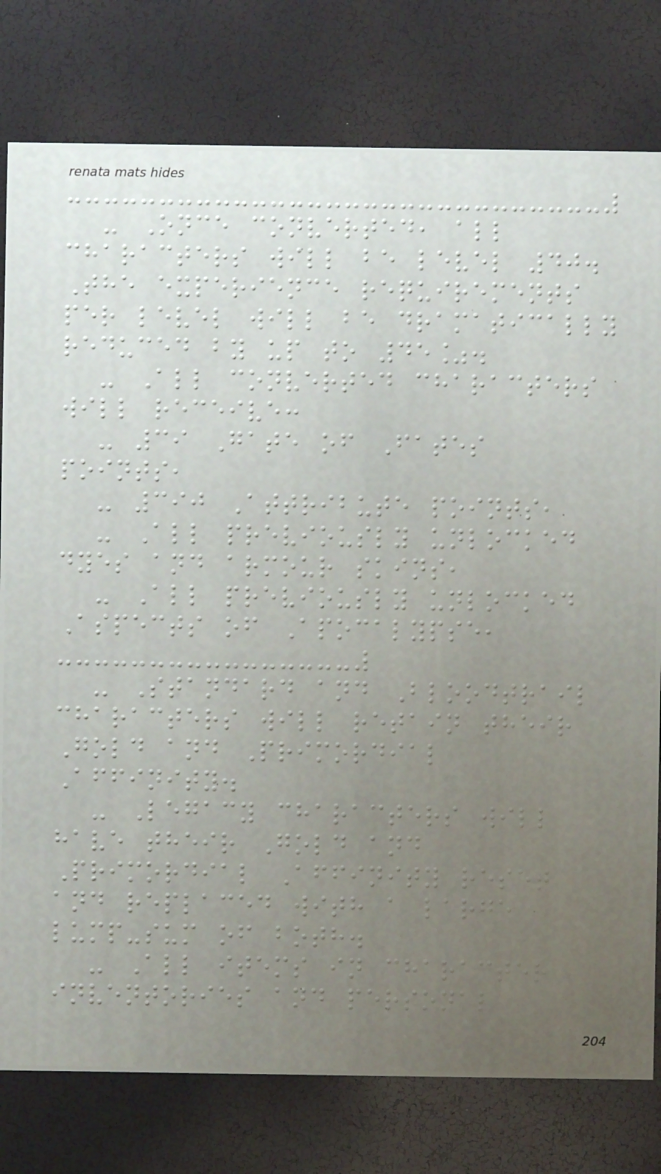- Once converted, all
characters will be level 40.
The experience requirements
per level will be dramatically
reduced by up to 45%.
- All converted characters
will receive:
- 39 Gate of Fates
points,
- 390 Attribute points,
- All previously unlocked
dyes and armour skins,
- All previously unlocked
Aspects of Apocalypse,
- Standard and Bloodtrail
characters will retain their
Gold and Primordial
Affinity.
- Legacy characters will
have their Gold and
Primordial Affinity reset
and replaced with a large
lump-sum of both.
- All items in character
inventories and personal
